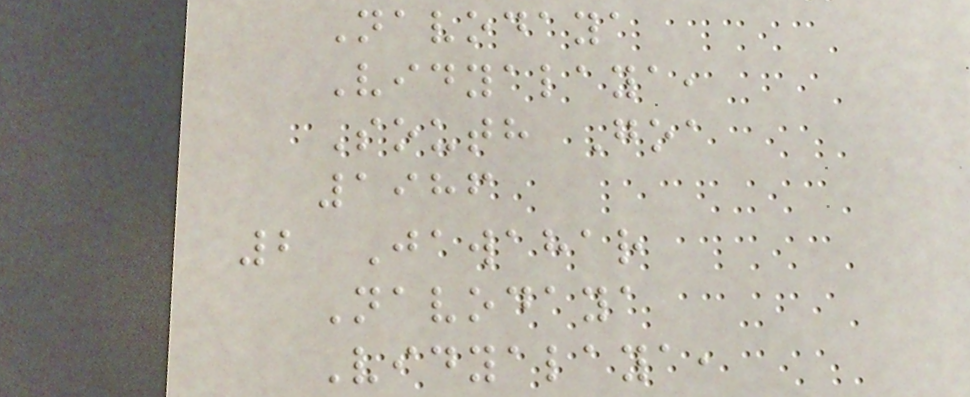Navodaya
Vidyalaya,
South Goa
1986
2 Jawahar
Navodaya
Vidyalaya,
